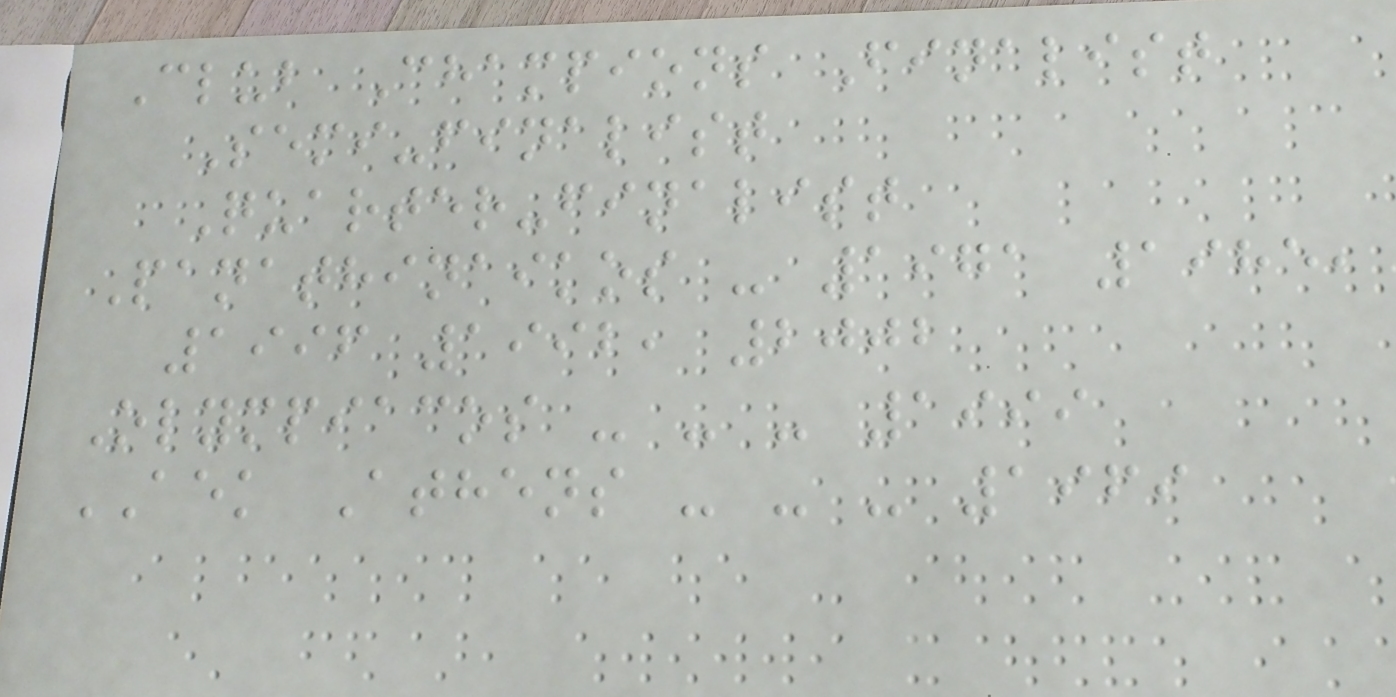Club Champions Finalist
Semi-finalist
Quarter-finalist
Panathinaikos - 1971 1985,
1996 1992, 2002
Olympiacos - - - 1999
AEK Athens - - - 1969
